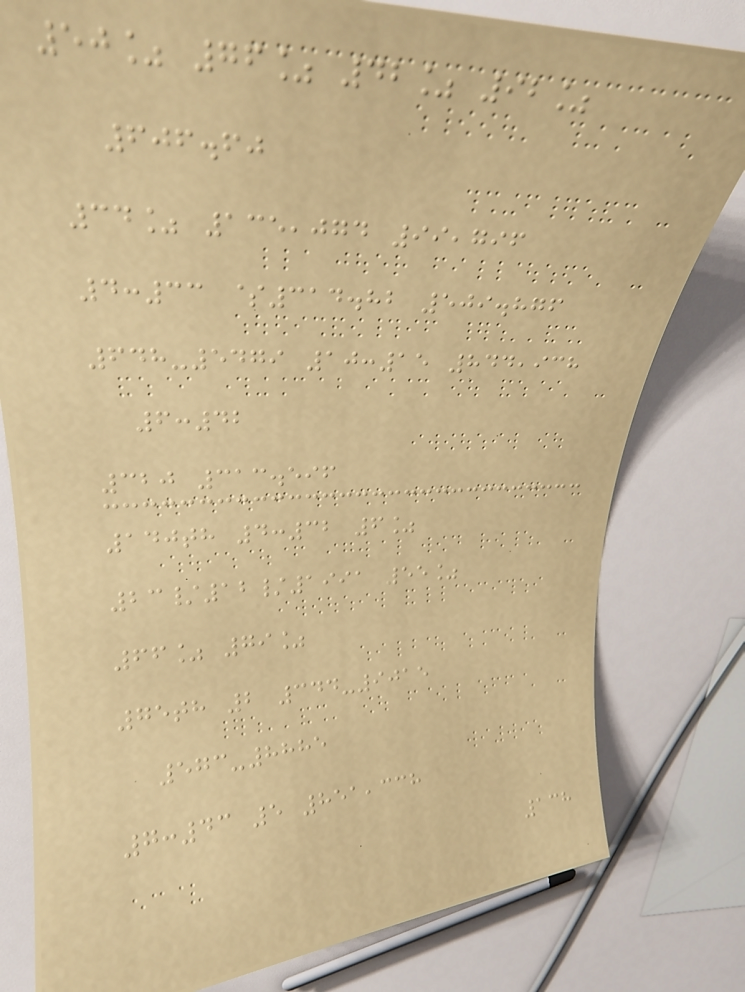50% 76% 42% 92%
606.60
34% 135,074 99,796
4:33 $314.82 509.876
648-5479 10:15 844,938
6:42
320 313.596
140th 4:32 6%
23/12/1991 55%
66% 79%
75th 2 344-9015
573-8885
7:43 5 851,338
138
